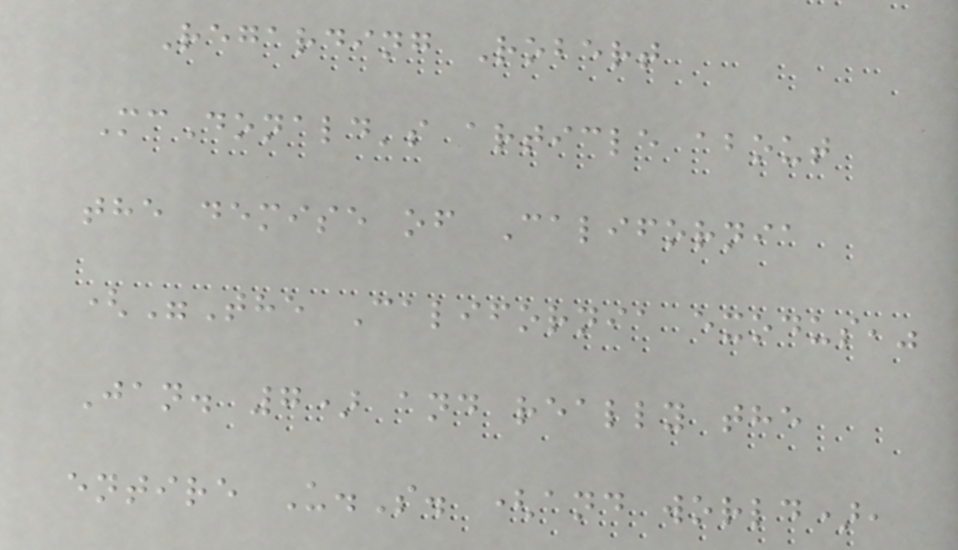Regarding Robert
McDonald's article about
the demise of California
("The California exodus,"
Jan. 7) and really the
entire U.S. (and world),
